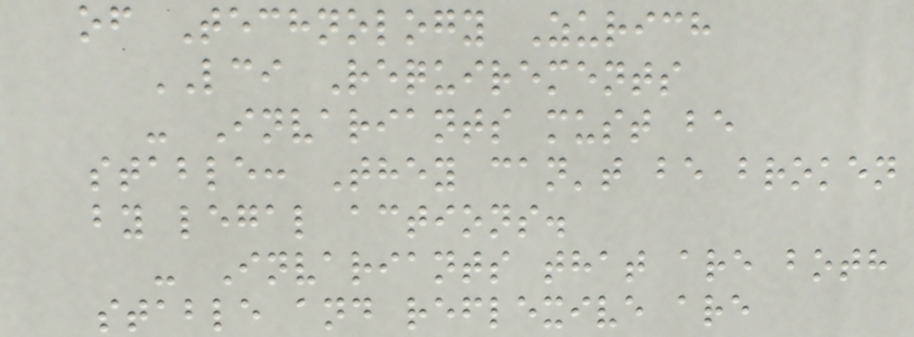of Technology Zurich
LCI Requirements
- Invariants must be
stable: They can't be broken
by legal actions.
- Invariants that are both
stable and reflexive are
